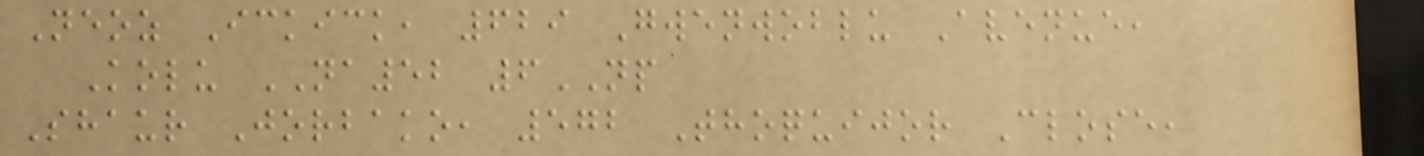Neoz Ickick, 629 Gwenwoblu Avenue,
Kolu NA52 6NP
Shaur Jorbako, 572 Thoquijor Close,
